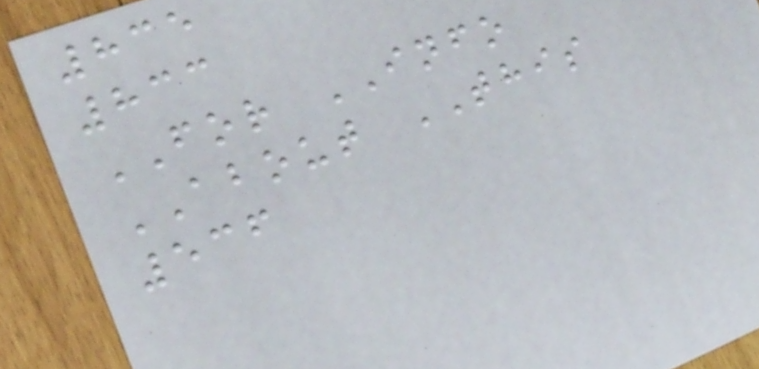835
833
FOR INFO
ABOUT THIS
536
